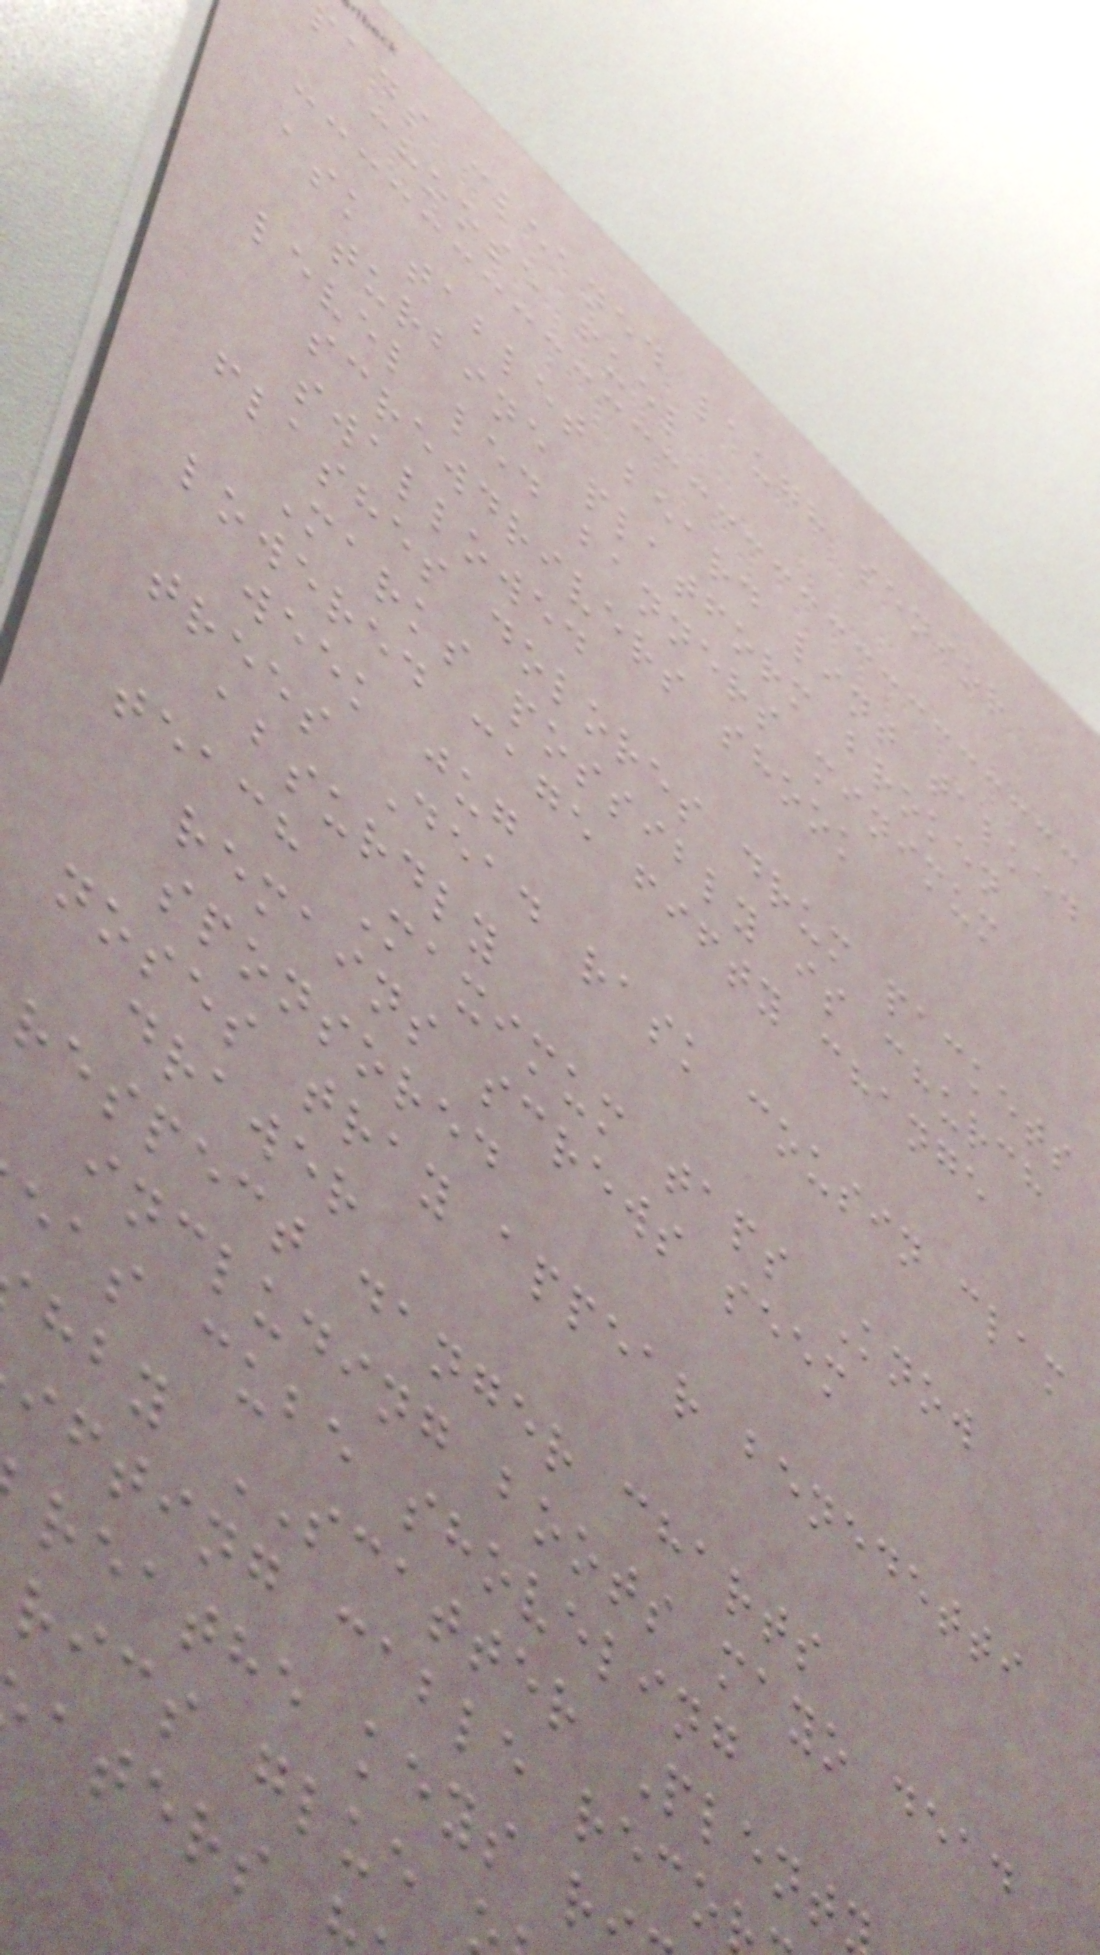pads cleaned laugh senior
choose fuel
ask tablet beard lint talked
turbine platform broken
level led banners minimum
screwdrivers shook
swallowed
flashes dolores drum packets
Marks possibly is church
lowered cage fifty change
week jug
trees Dead rask cousin clam
absurdly
teach Maximum taps Know
remains screws seem
sponsored
noses tray appear benedetti
drawer
respect danger charts
including boots mayo dead
eas cube shoveling
hby SCATTER Plent
ifting cable reco
reathe keys r
rics glue
